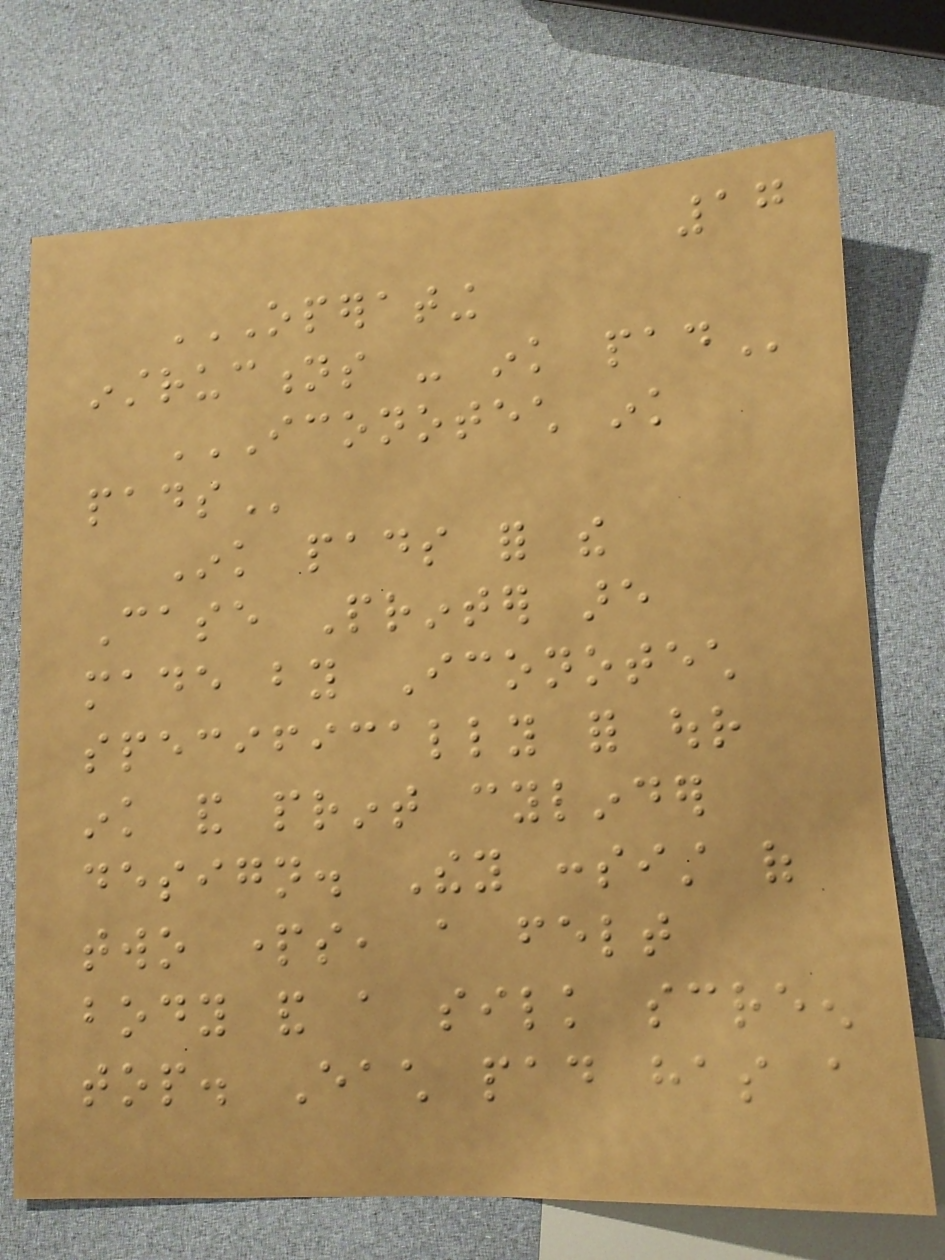17
OPERATING
INSTRUCTIONS - INK PAD
ICONOTECH INK
PADS
Ink pads for the
Case Printer are
made by Iconotech
specifically for our
ink and print cylinder
design. They consist of
two parts, a felt
body and a silk screen
top. Each pad has a
